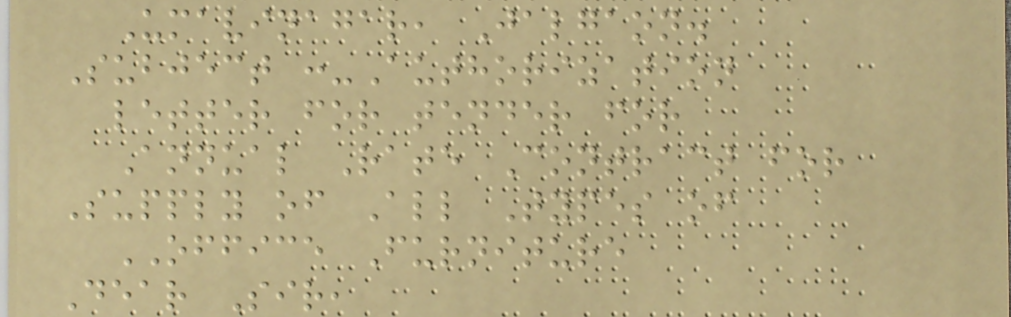Umavinagar, Jalgaon.
Subject :-Authorization
letter for tender for
Annual Rate Contract for
Supply of All Types of
OFFICE Furniture
Dear Sir,
